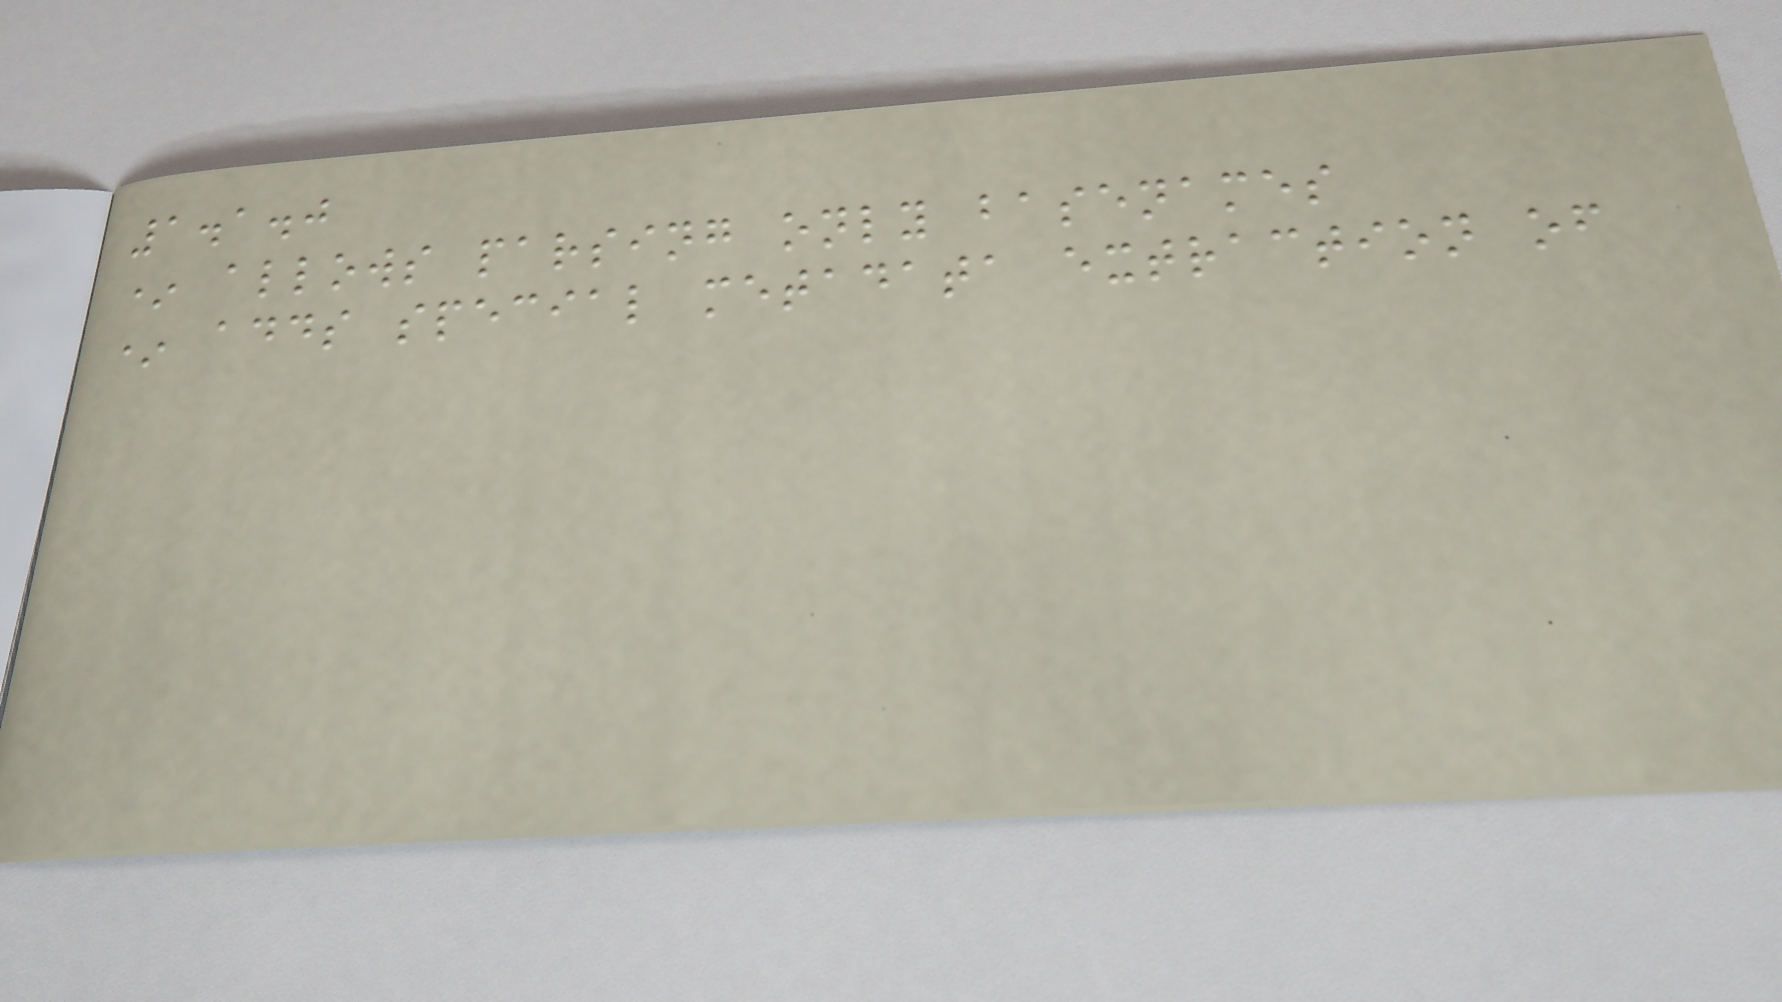1.1.0
* allows parsing only basenames
* adds special metadata extraction of
